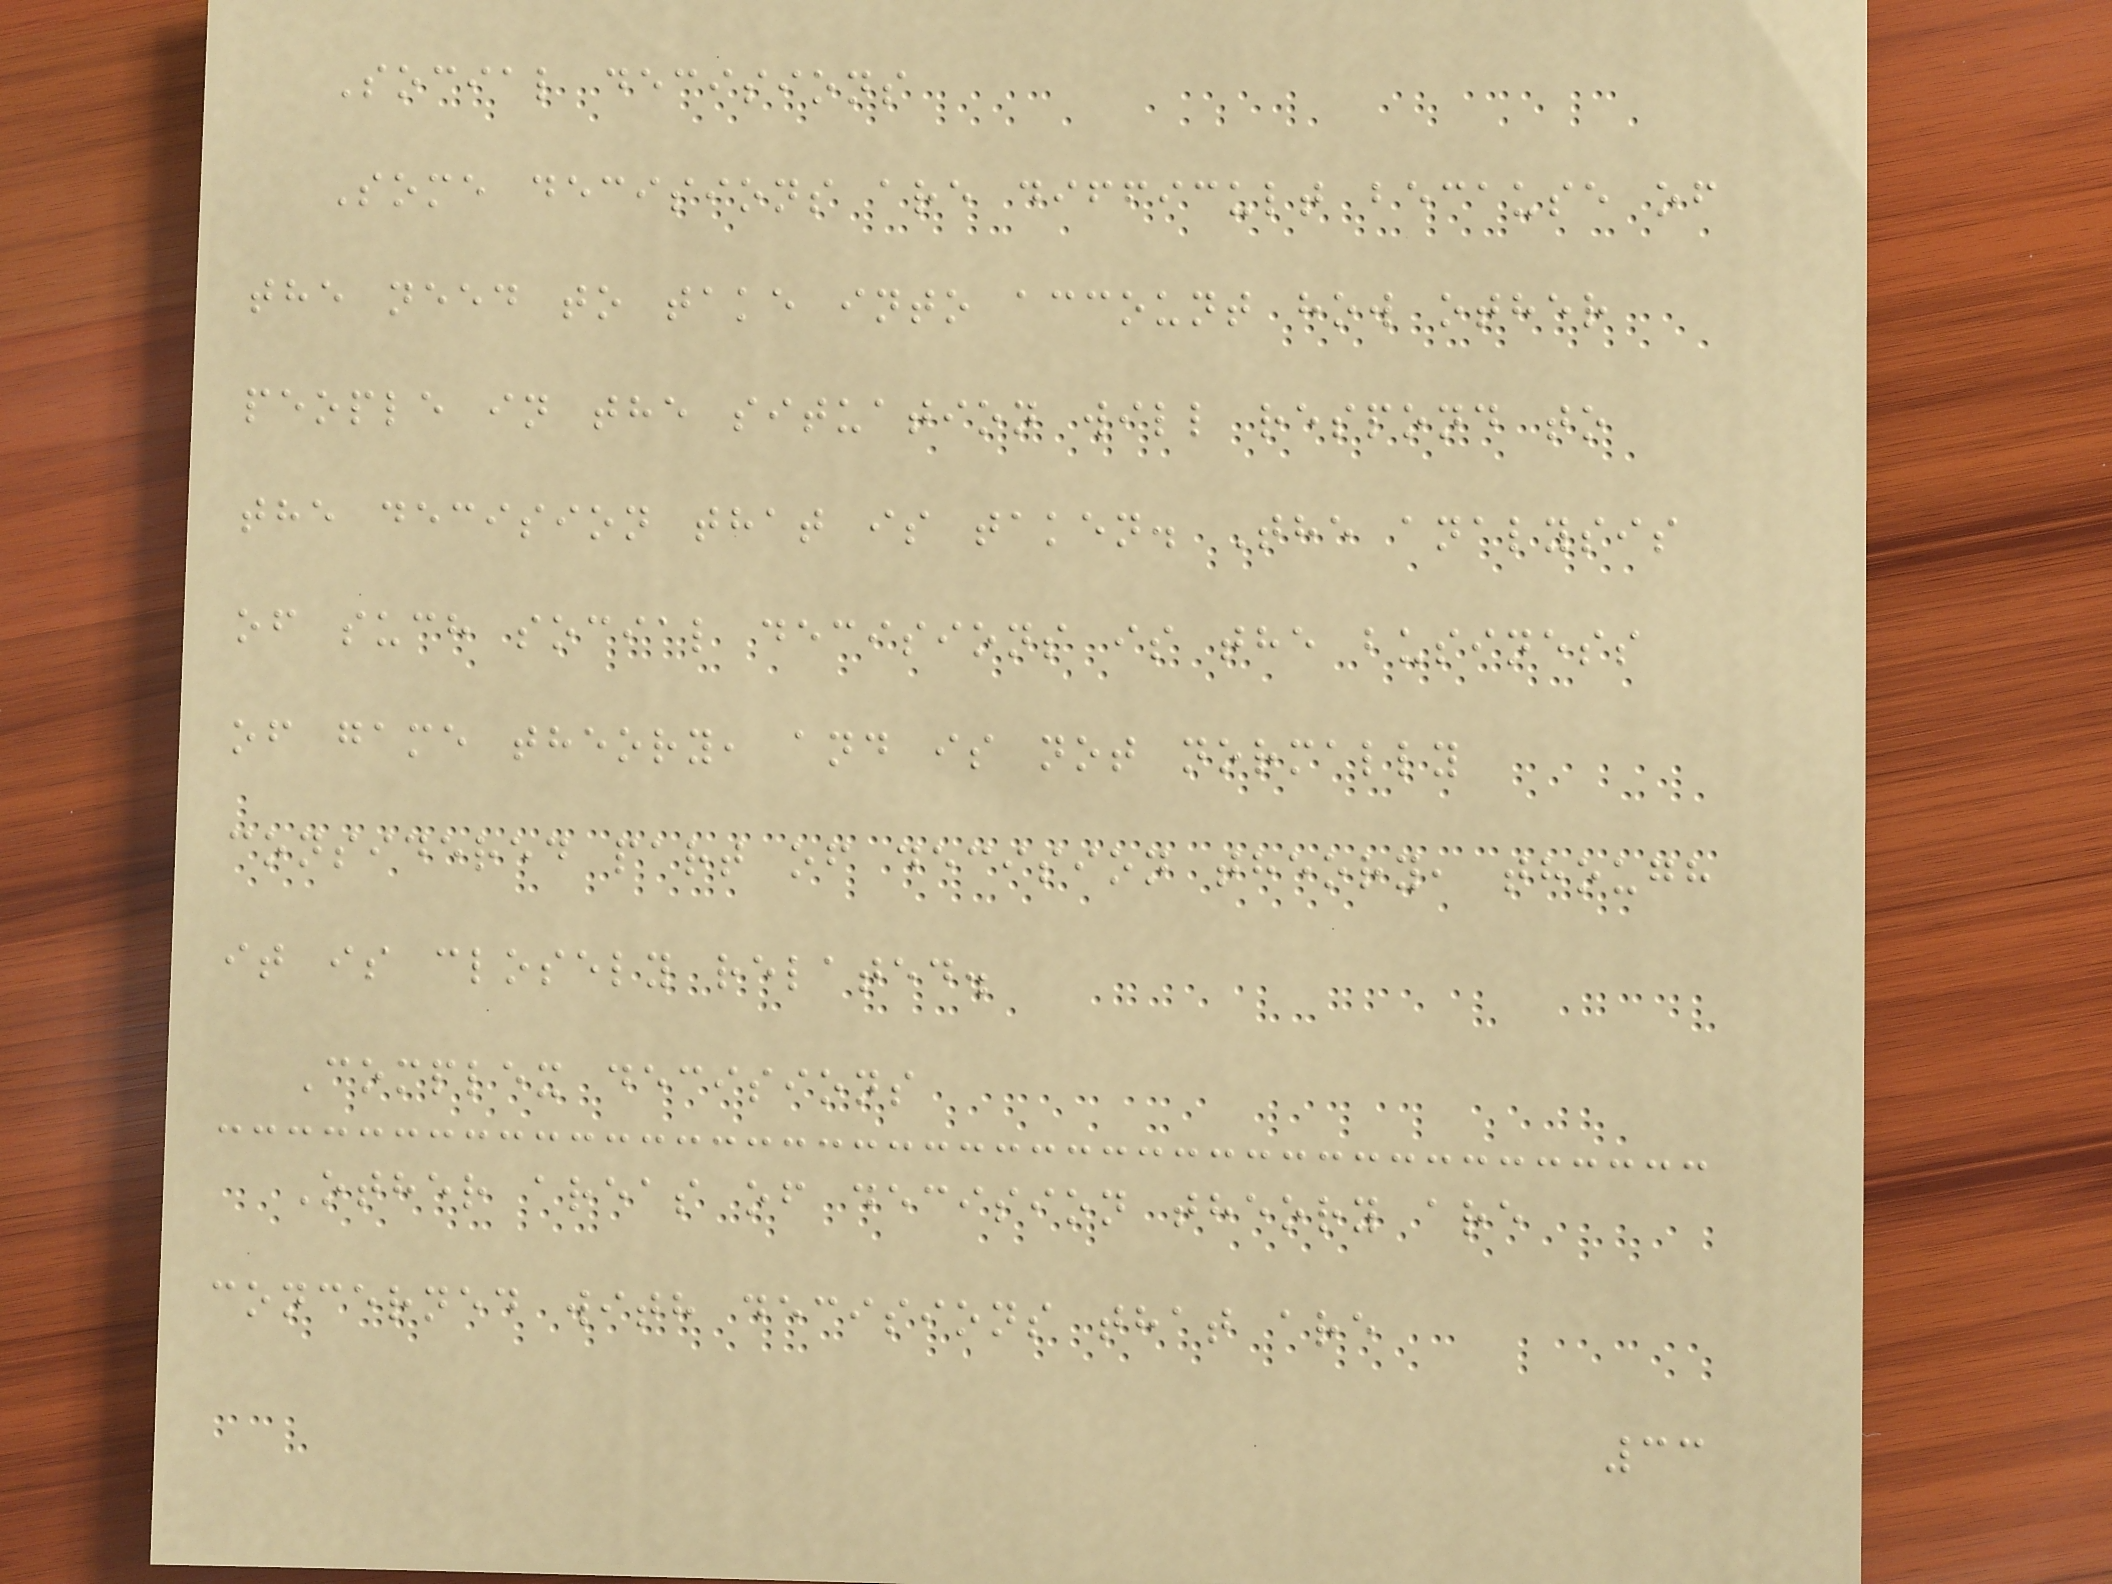Social decisions
Some decisions are difficult because of
the need to take into account how other
people in the situation will respond to
the decision that is taken. The analysis
of such social decisions is the business
of game theory, and is not normally
considered part of decision theory, though
it is closely related.
Complex decisions
Other areas of decision theory are
concerned with decisions that are
33
